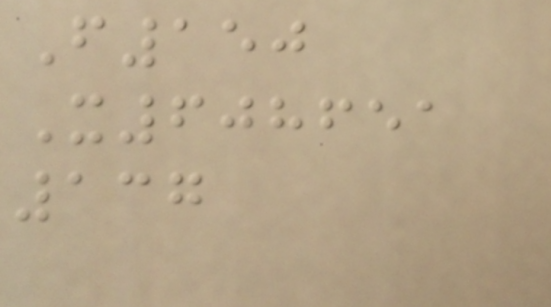F150
X608651
137
